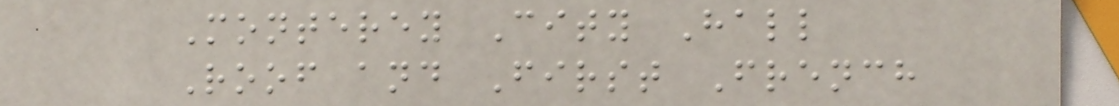Monterey City Hall
Roof and First French
